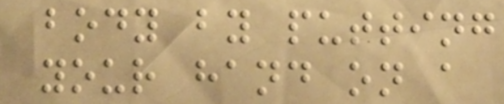body by putting
your hand on a
